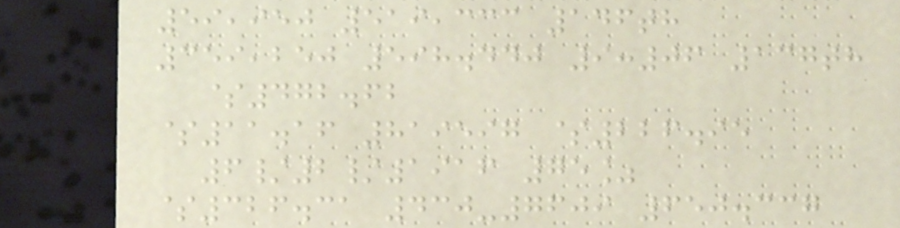59,950 519,333 146th
359,250 598.440 9:06 137th
$472.62
$11.16 819597 $226.95
6/2/1916 75%
$326.31 430-7609 650.337
